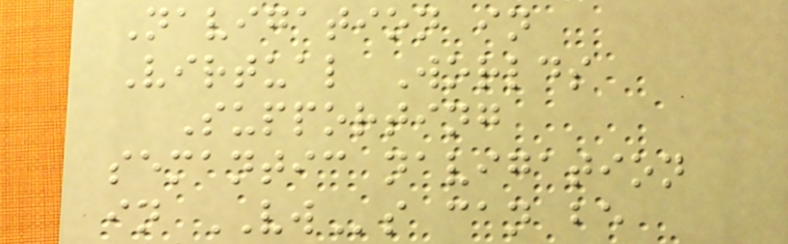Navigation in
Virtual Worlds
Supporting
semantic navigation
in VWs can be
